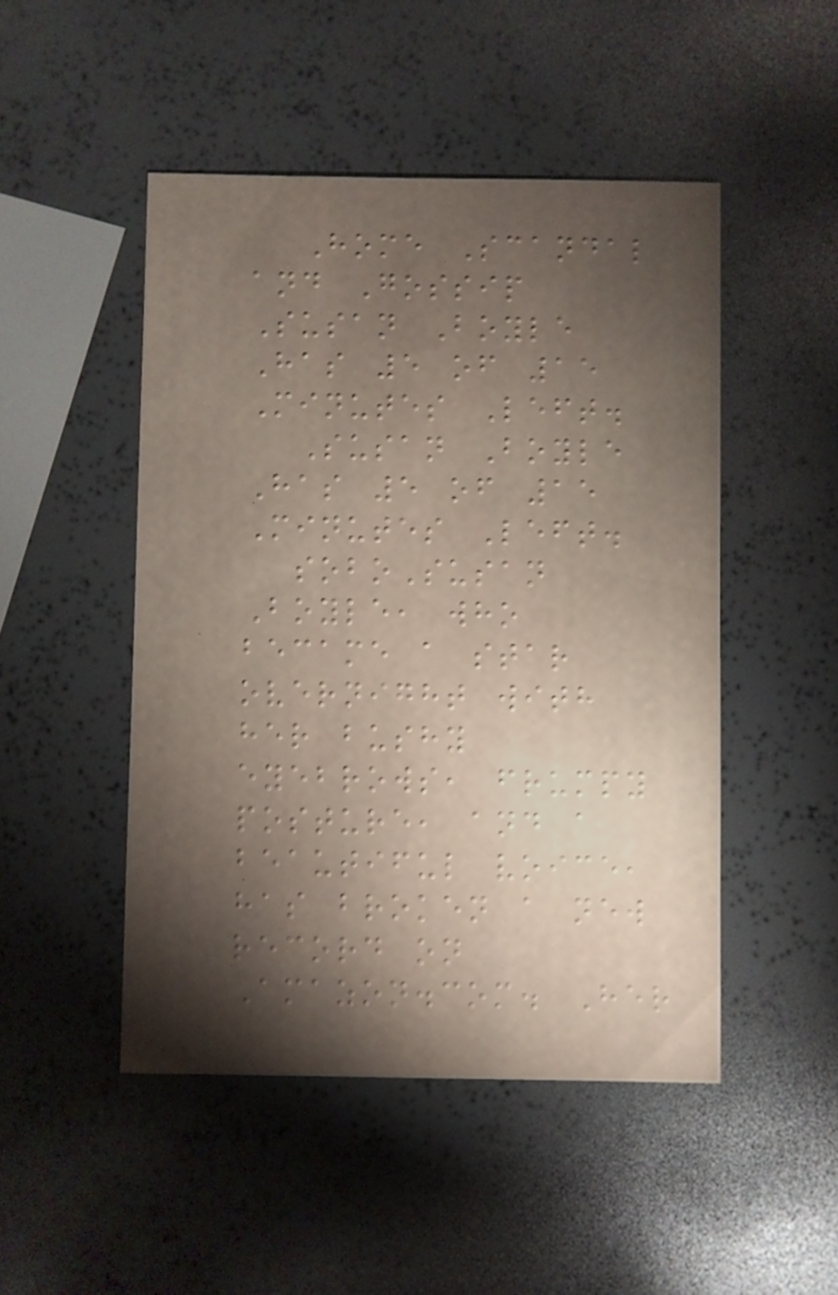Home Scandal
and Gossip
Susan Boyle
Has 5 of 15
Minutes Left.
Susan Boyle
Has 5 of 15
Minutes Left.
soboSusan
Boyle, who
became a star
overnight with
her bushy
eyebrows, frumpy
posture, and a
beautiful voice,
has broken a new
record on
Amazon.com. Her
